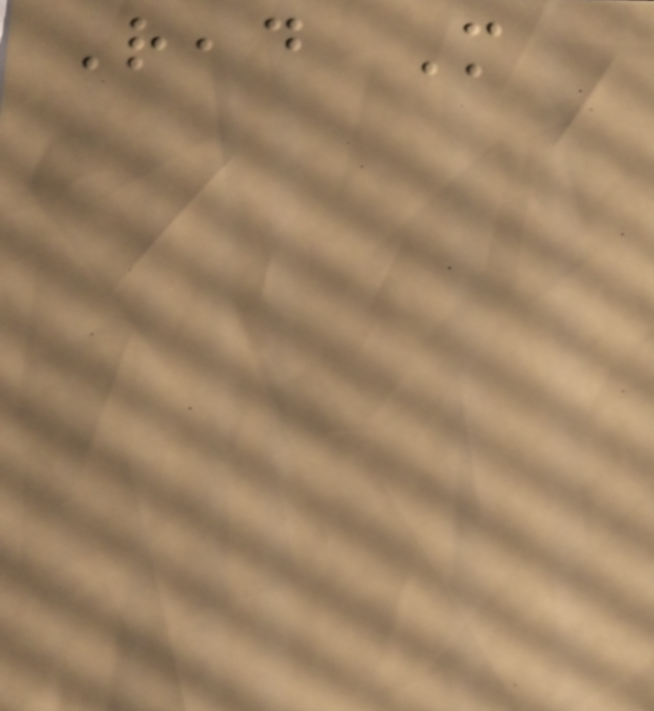Read More
